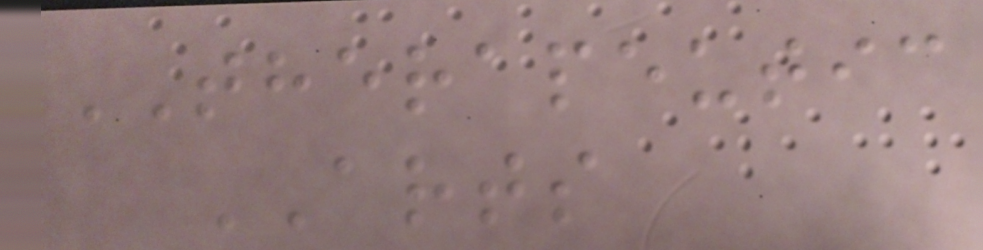THERAPEUTIC
ARTS
